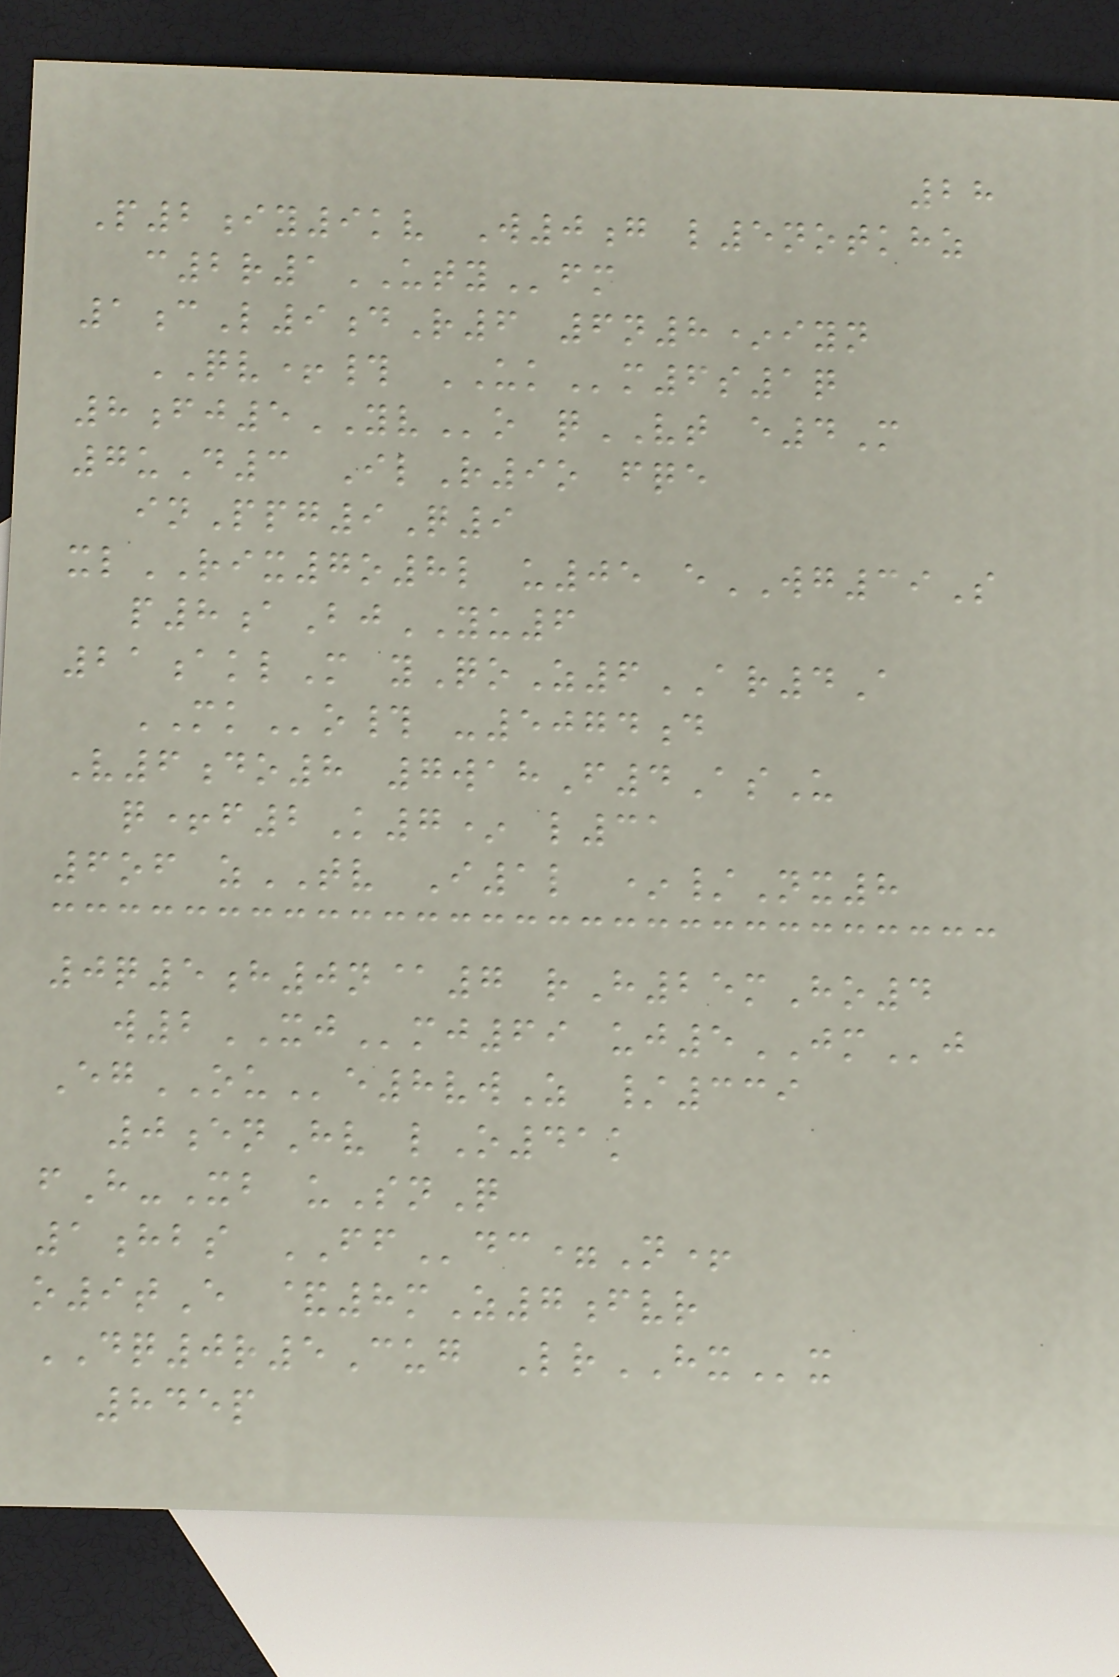28
P2iy9kv W0g l5notkhz
c2r1UTYfm
1cL9dR6 6n8*iyn
QV+# UKm6s1q
8fj5YVo qVT e4M
7uD3 IlR9o fqe
inPpg9Q9
xlRIX7o8l u05 eWG39S
p8aBjYU6
21aklM yQoZ6AR4A
MKo# -5074d
V6do8 7wahF4AsU
q+f2K7* l31
6of zTV I1l */Nx8
0q5h0n@7 rH25mHo4
w2XJmj69 uj5JMj
EgOUe8vwZ /339
0enHv lO41k
fH-Xb uSnQ
1hbs FFdc=N+
o9tE &8mZ7fvr
DQ0r5Cug LrHXx
845p
